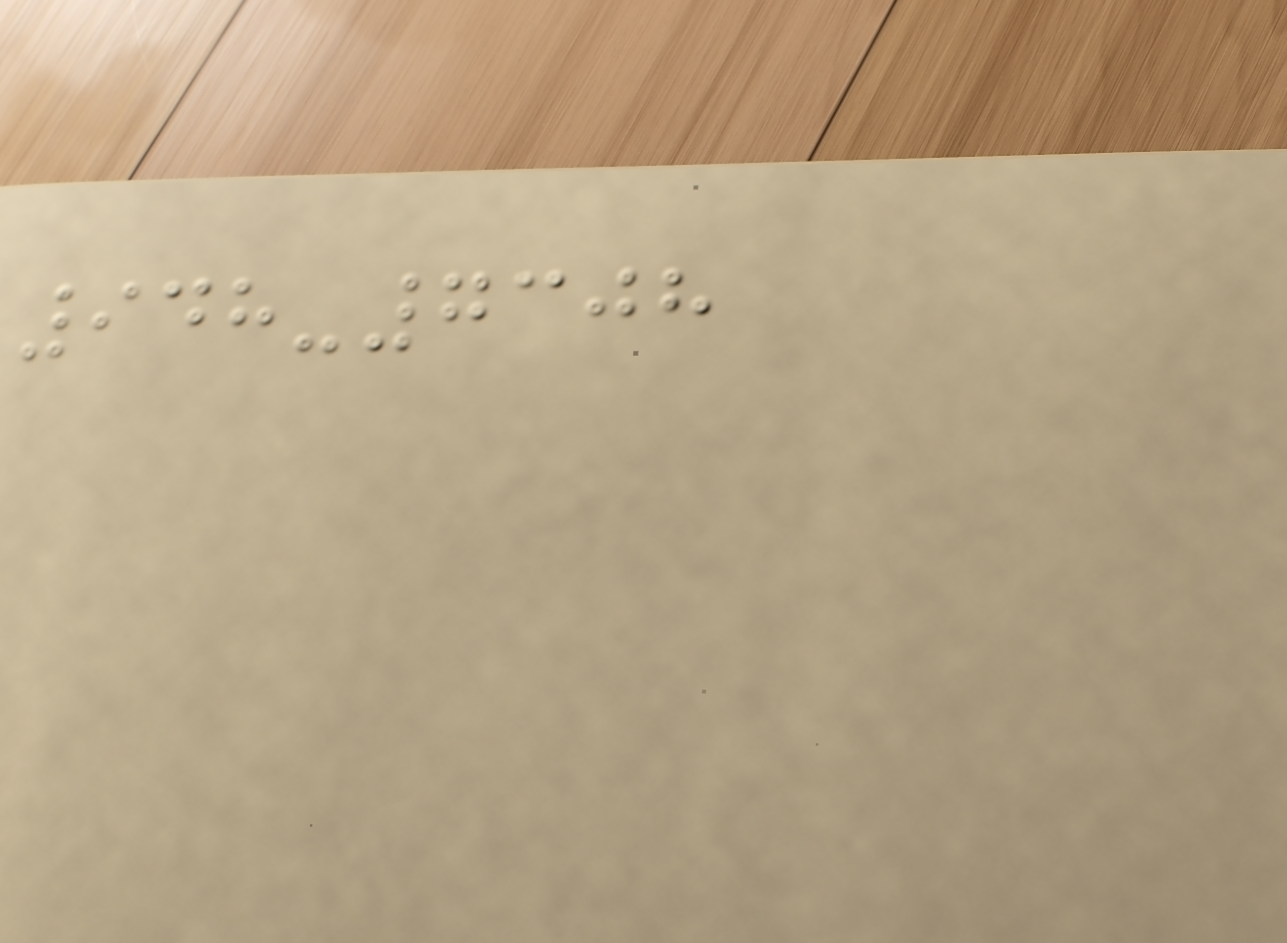948-7308
